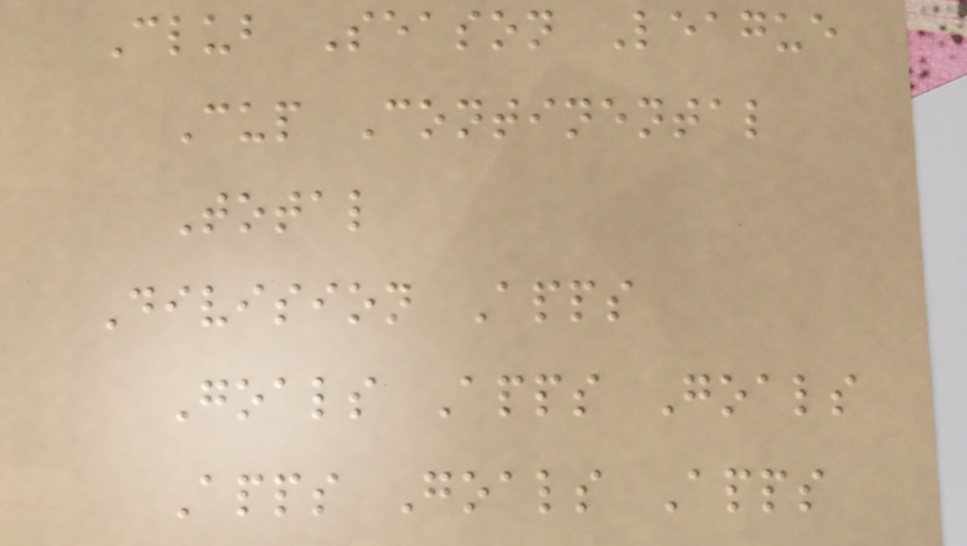Club Season League
Cup Continental
Total
Division Apps
Goals Apps Goals
Apps Goals Apps
